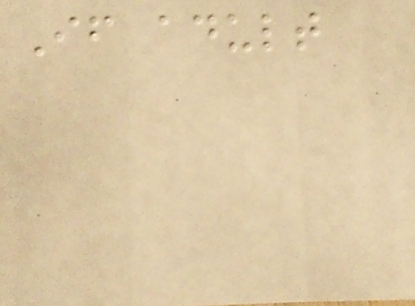If adult
